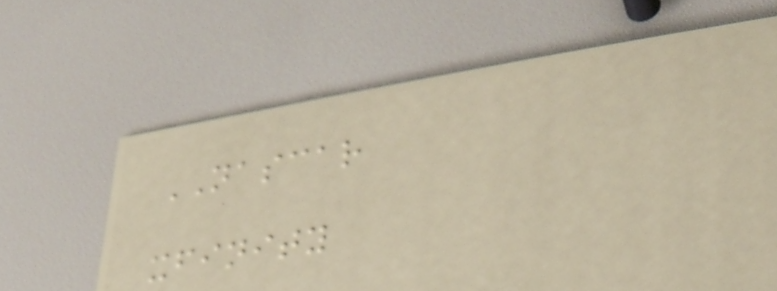NASCAR
xfinity
